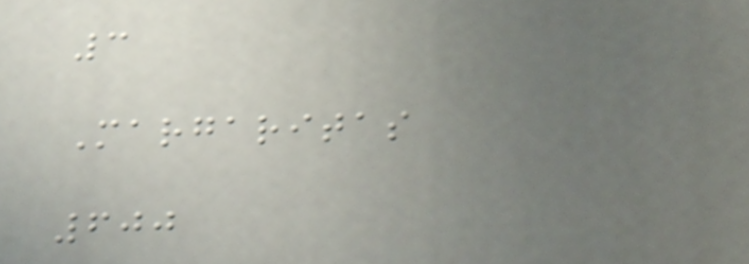3
Margaritas
600
